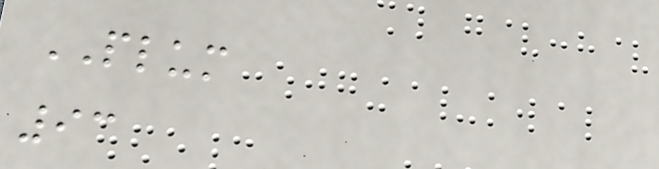PLUM
93
